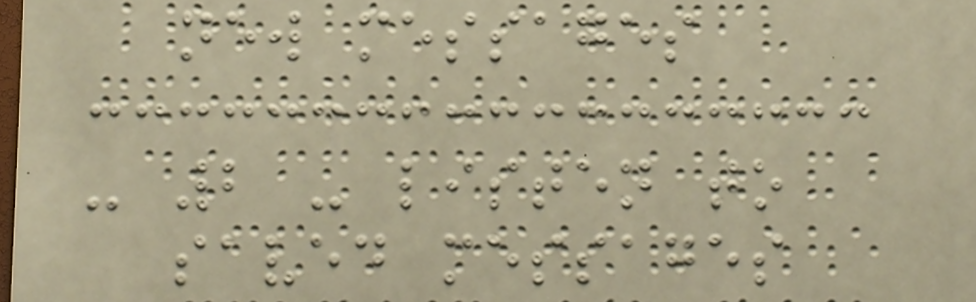new messages
- 2 - listen to
saved messages
